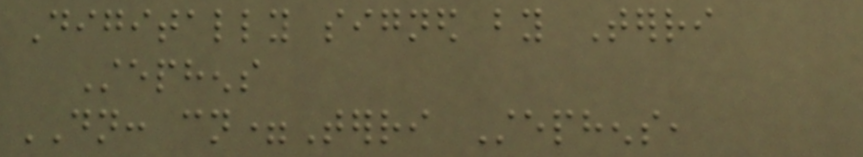Digitally signed by Terri
Stephens
DN: cn=Terri Stephens,
